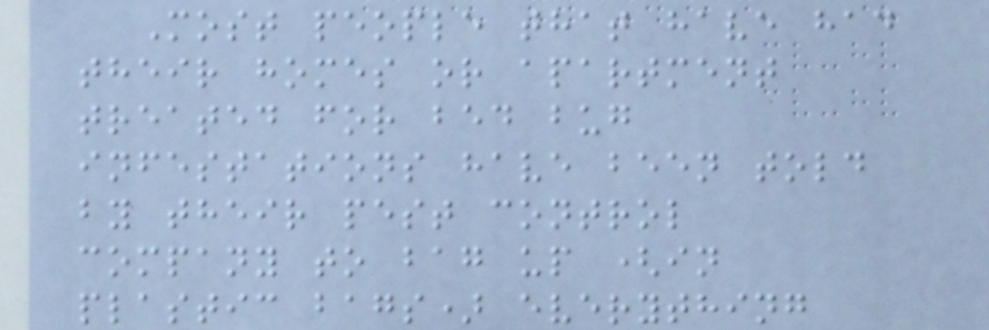Most people that have had
their homes or apartment
treated for bed bug
infestations have been told
by their pest control
company to bag up (in
plastic bags) everything
